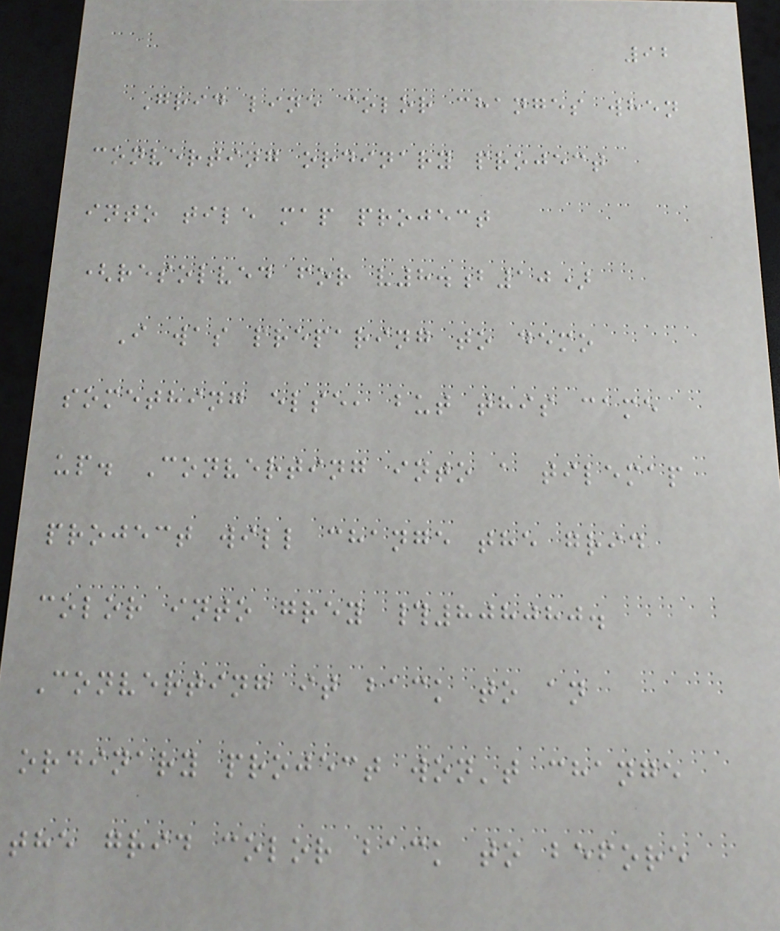92
Grid line color changes when
converting ordinary project
into tile map project
(resolved for v8.b10)
I was preparing to demo
something else, but this came
up. Converting into a tilemap
project will change the grid
color into grey #808080.
Converting it back to an
ordinary project won't change
the grid color back to before
